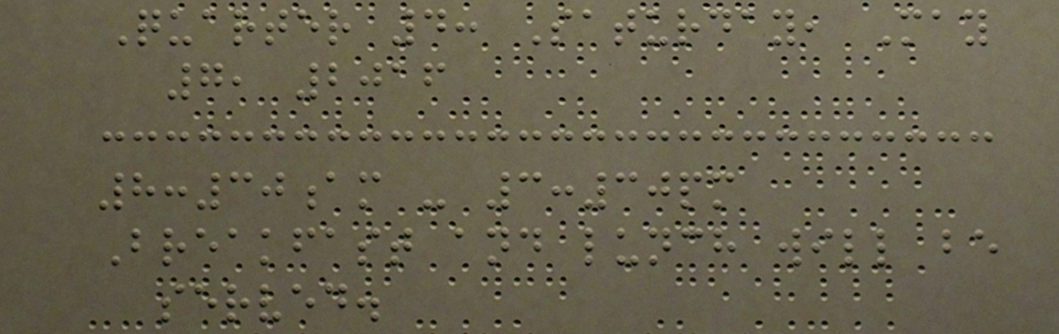Quarter 4: Saturday, May
7, 2016
8:30am - 3:30pm
Breakfast and lunch will be
served.
